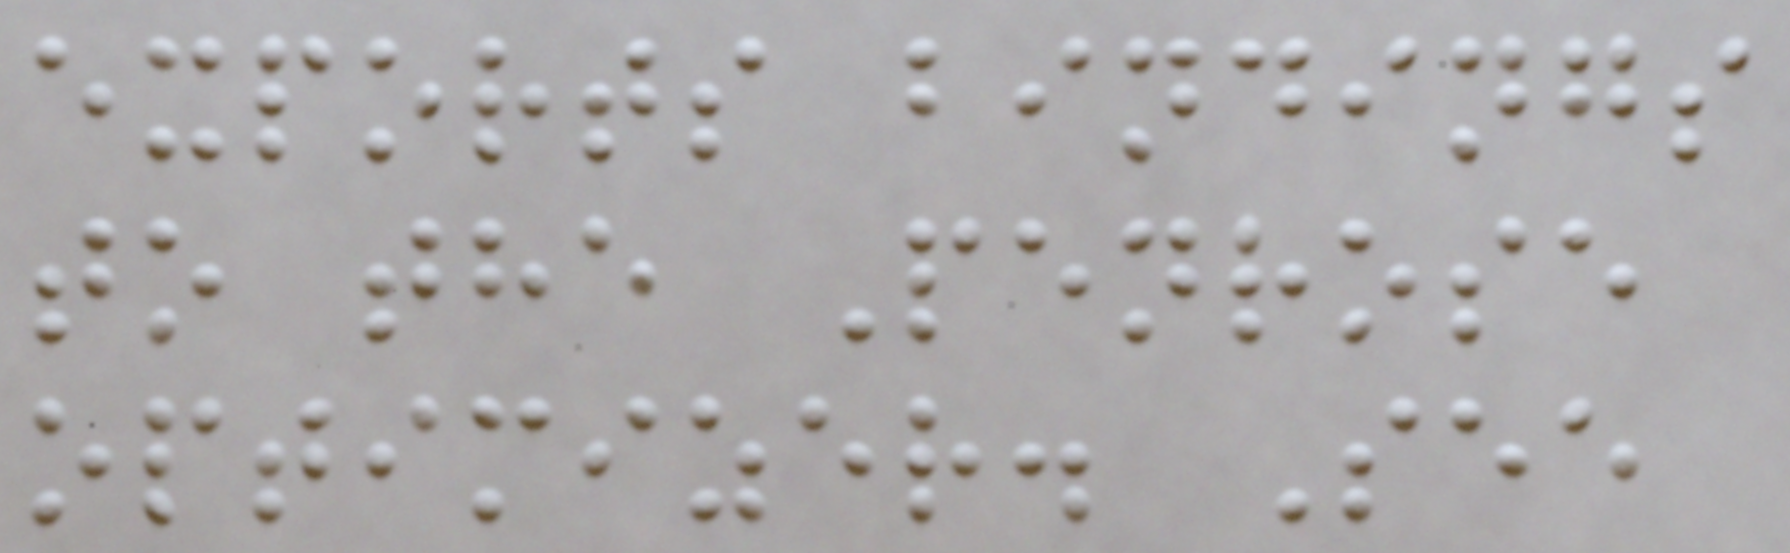exports bindings
to the Penrose
optimizer. See
